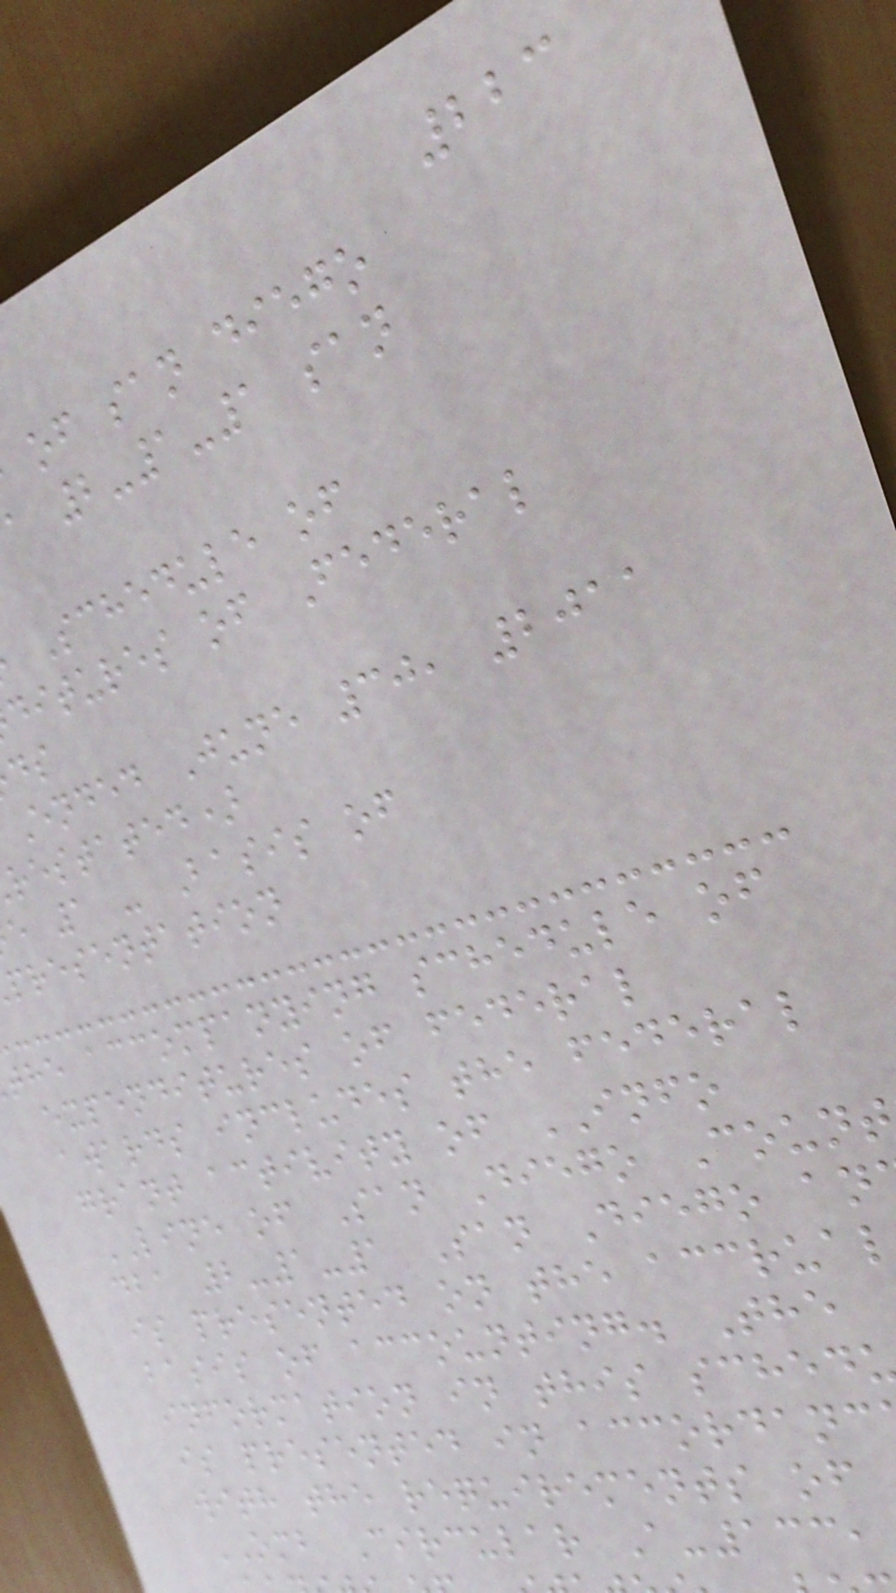223
of san diego
a 2-1-1 san
Schedule of
ditures of Federal
Ended June 30, 2011
restated)
e 1 - Basis of
presentation
the accompanying schedule of
expenditures of federal
awards includes the federal
grant activity of INFO
LINE of San Diego Count
dba 2-1-1 San Diego an
is presented on the accrua
basis of accounting. The
information in this sched
is presented in accordanc
with the requirements of
OMB Circular A-133,
